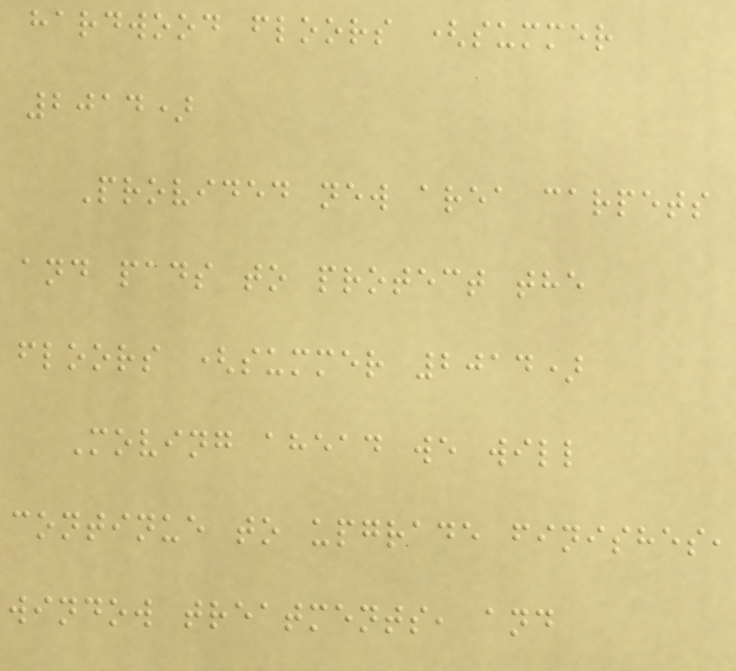hardwood floors (summer
2014)
Provided new area carpets
and pads to protect the
floors (summer 2014)
Moving ahead we will
continue to upgrade finishes,
window treatments, and
